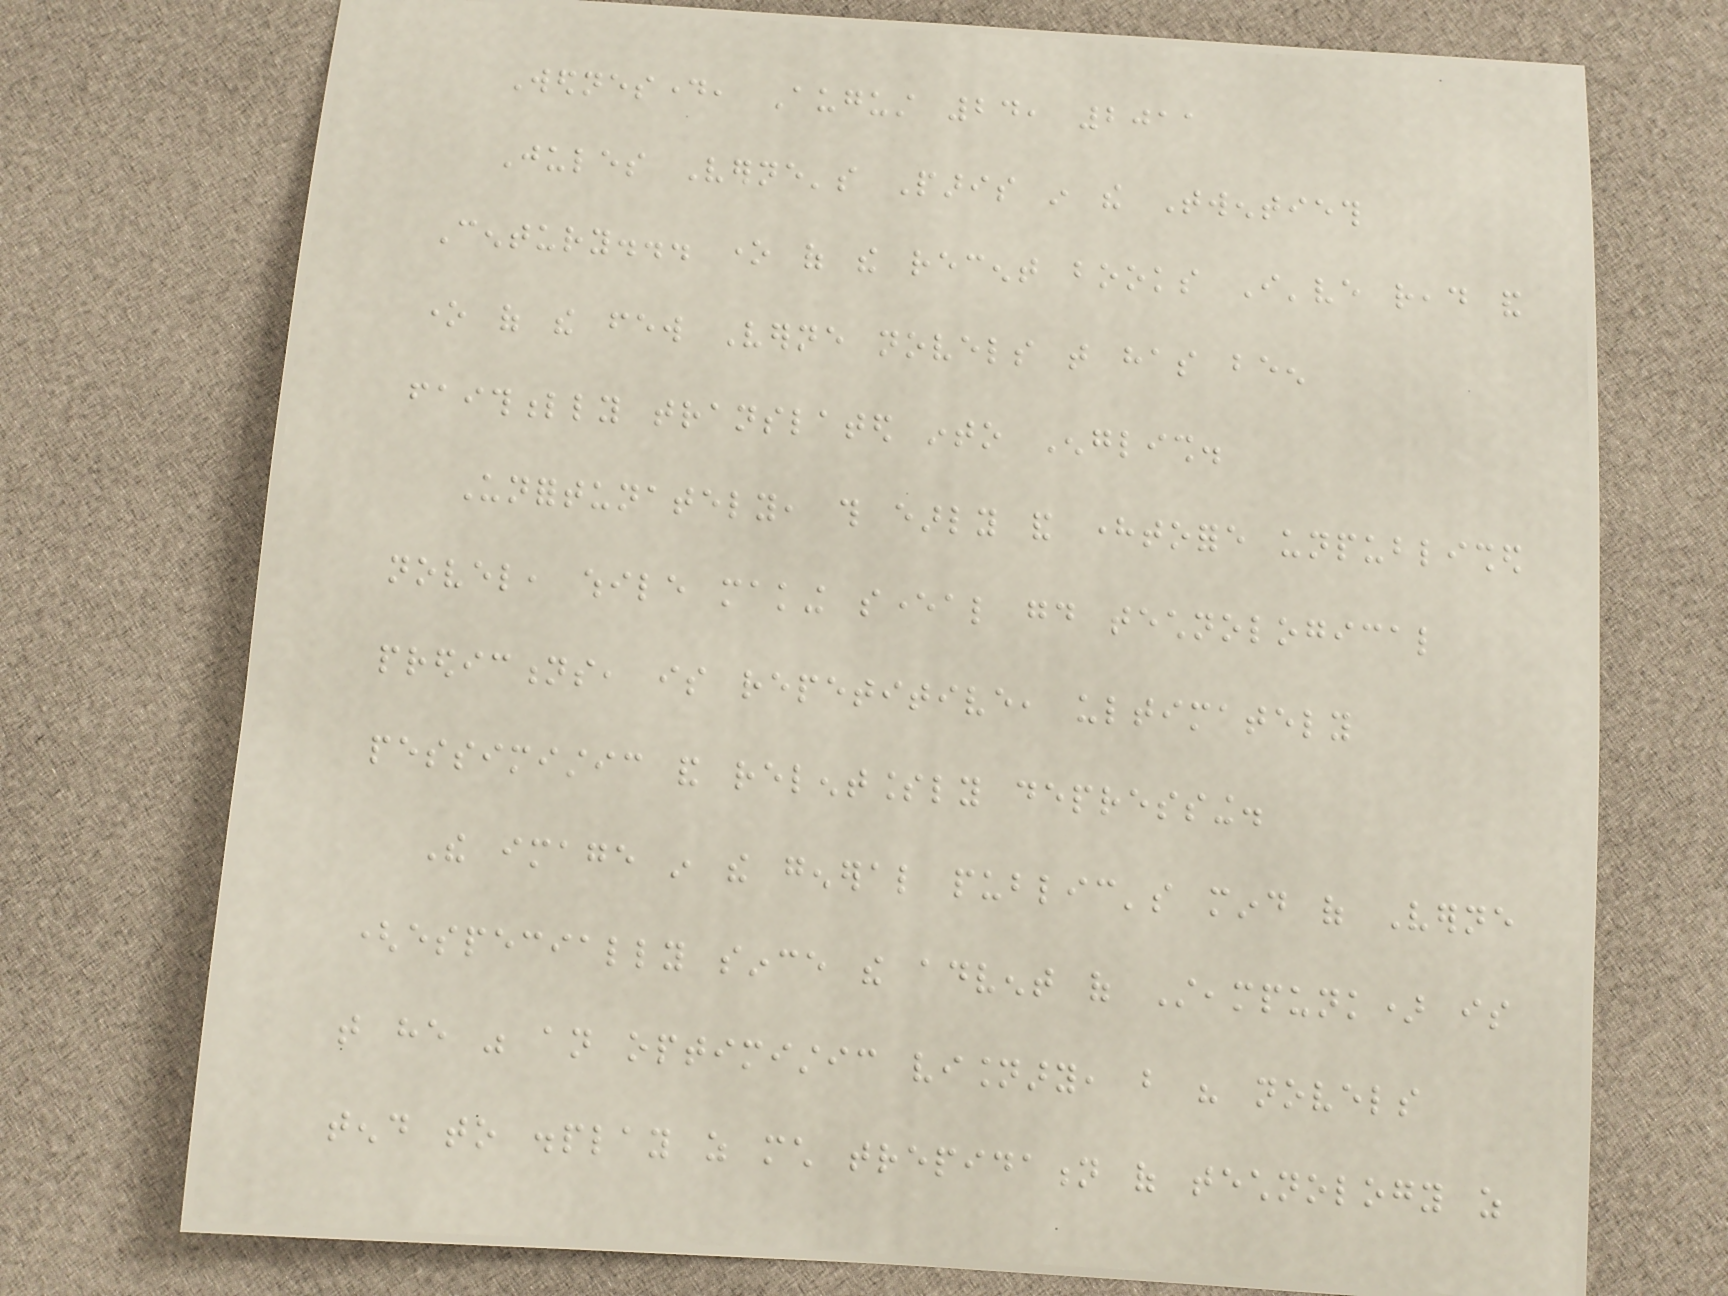Wednesday, August 24, 2011
Jules Verne's Paris in the Twentieth
Century... one of the recent books I've read and
one of the few Verne novels that has been
faithfully translated into English.
Unfortunately, this early and heretofore unpublished
novel, while making several good technological
predictions, is repetitive, ultimately
pessimistic and relentlessly depressing.
The image in the general public's mind of Verne
(especially since the advent of Steampunk) is
that he was an optimistic visionary, but his novels
tend to display as much trepidation of technology as
